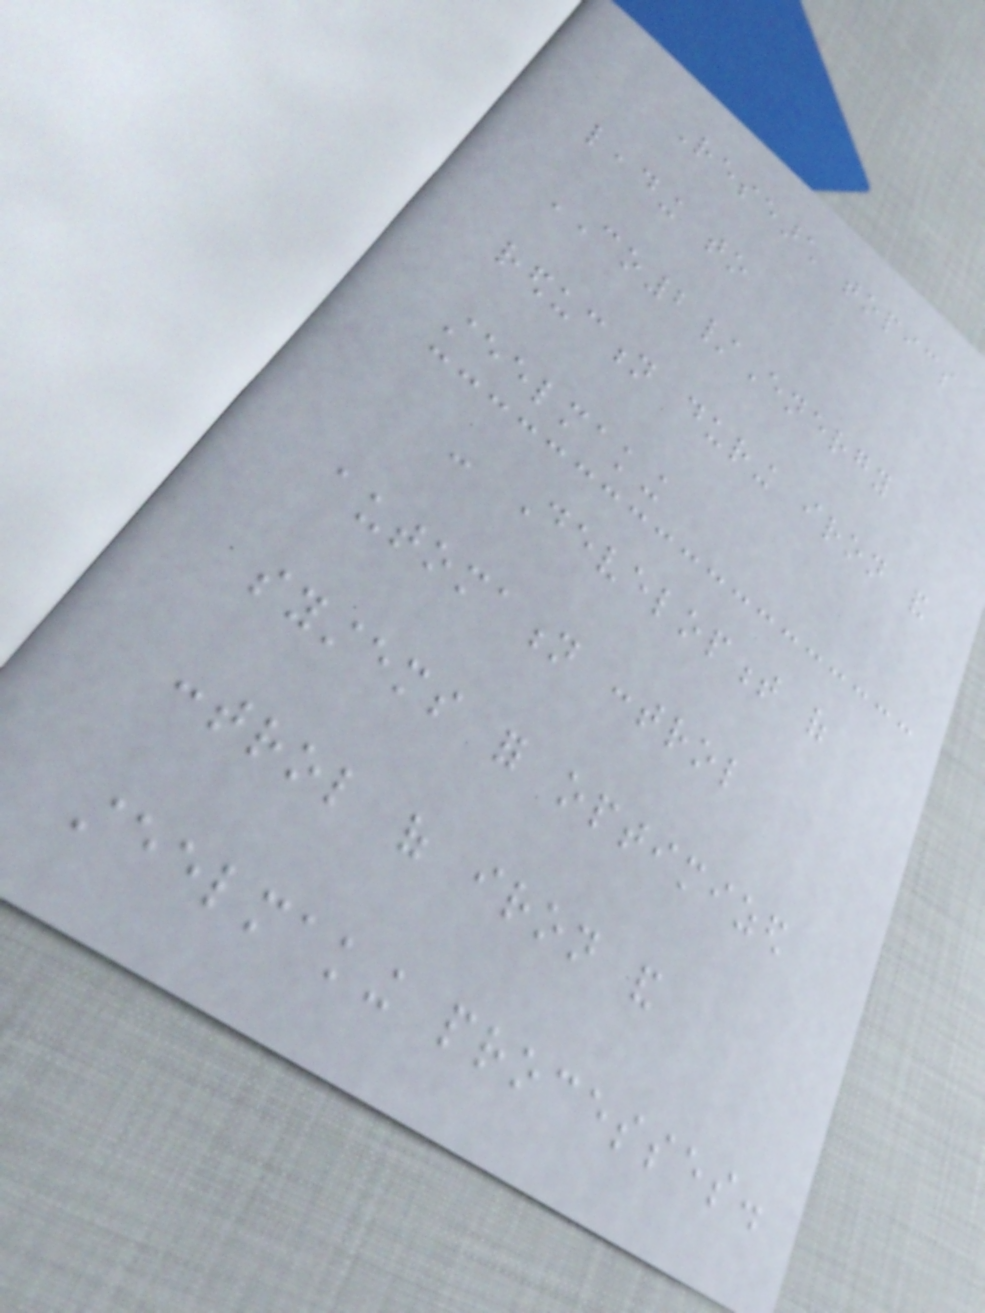Research topics
leading to
CO2/Energy
reduction during iron and
steelmaking
- Development of
automation control
systems for optimized
control of iron and
steelmaking processes.
